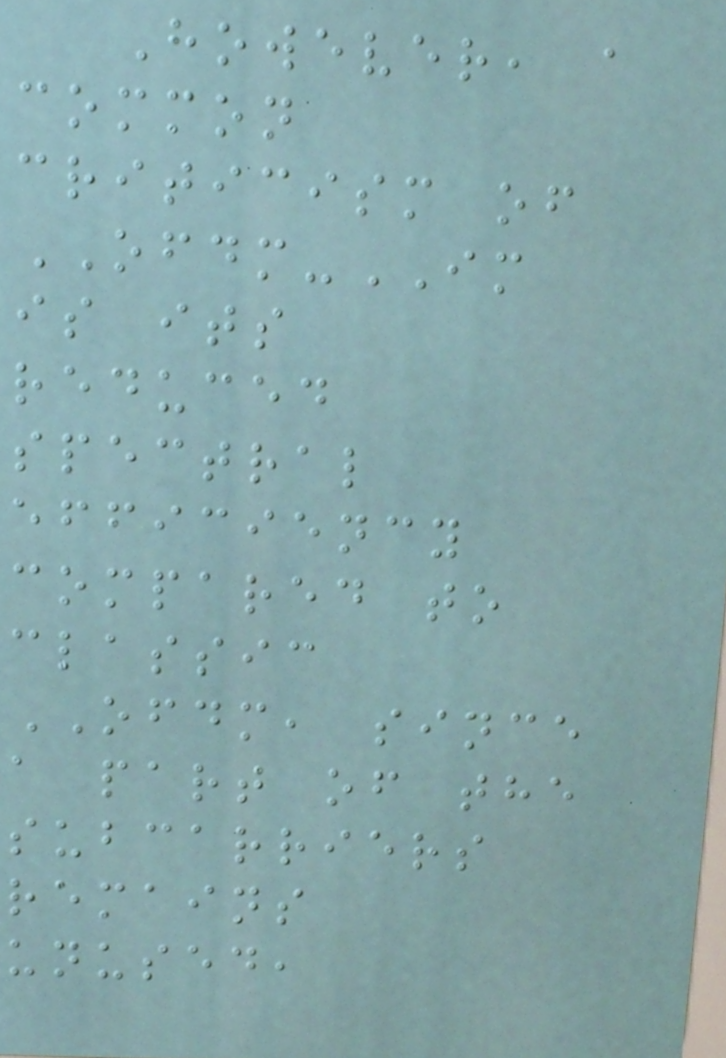However, a
common
criticism of
OFDM-IM
is its
reduced
spectral
efficiency
compared to
classic
OFDM, since
a part of the
subcarriers
remains
unused,
